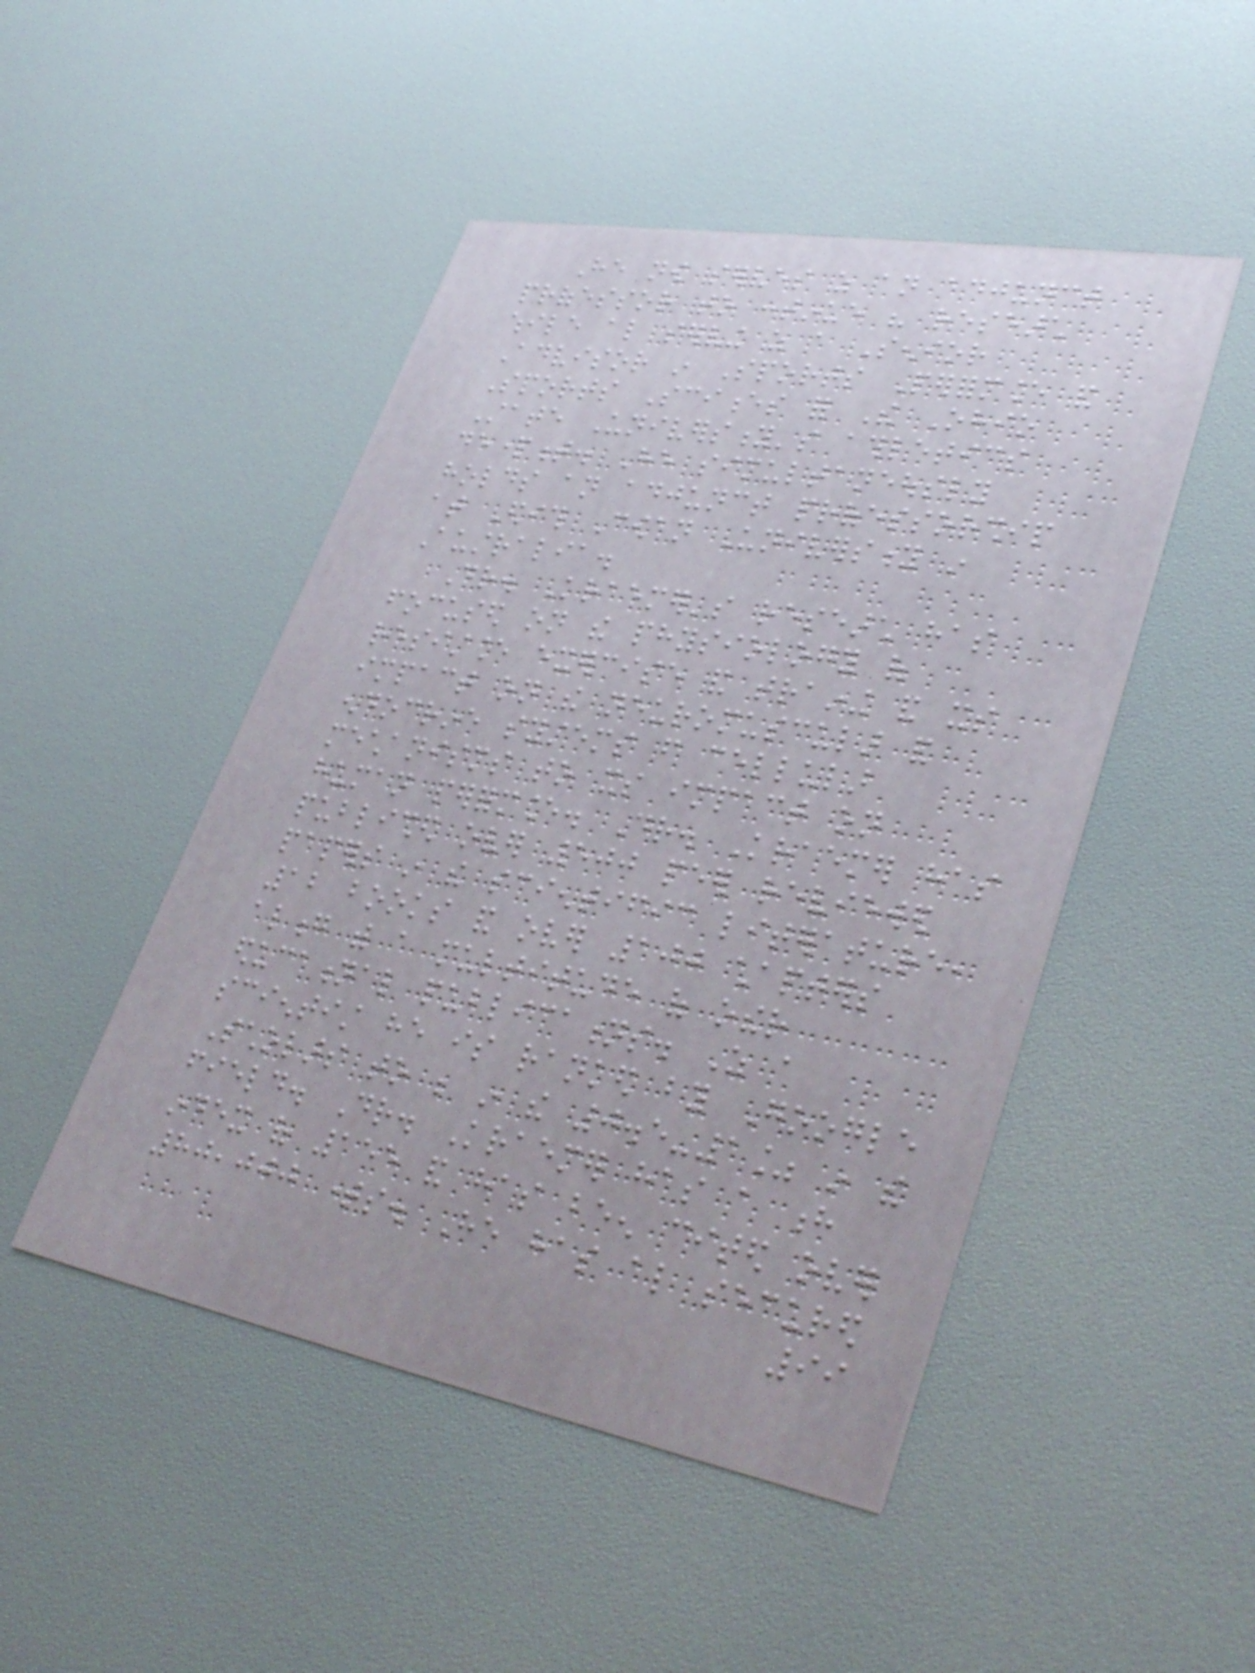He now serves as an adjunct
professor to continue his research
while also serving as a Senior
Advisor in Sports Performance and
Sports Sciences for The Ohio
State University's athletics
department. He simultaneously
holds an adjunct professorship
at Edith Cowan University in
Australia.
Dr. Kraemer's research has
focused on the physiology of
resistance exercise and training and its
impact on the neuromuscular and
endocrine systems from cellular
mechanisms to its impact on
human performance. Dr. Kraemer has
published over 500 peer reviewed
papers in the scientific literature,
12 books and over 100 chapters
along with a multitude of other
educational publications. As a
scientist he is ranked by Google
Scholars to be in the 0.5-1% in the
field. Dr. Kraemer has a h
index of 155 and has been cited over
80,000 times. He has also secured
99
